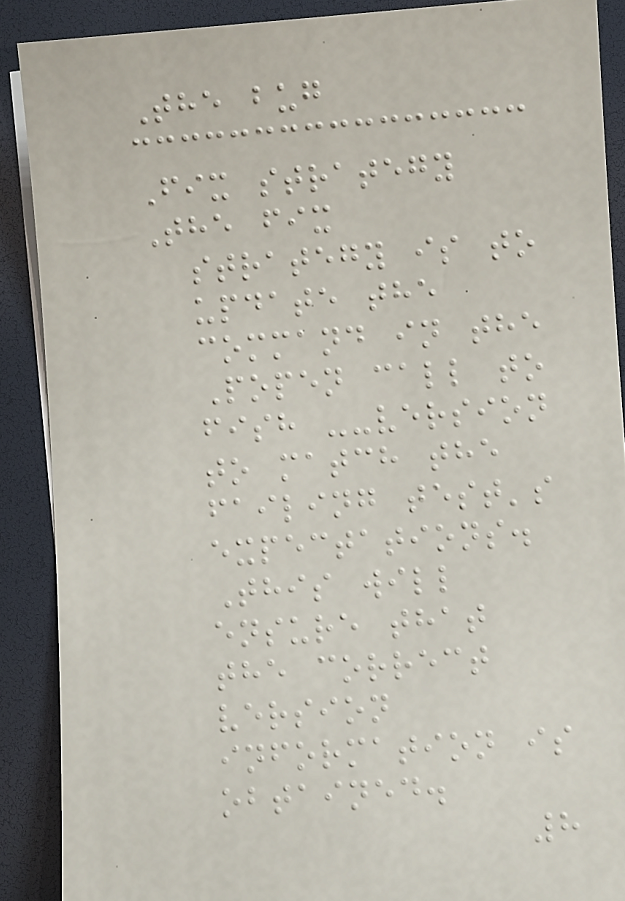The bug
Fix strategy
The fix
strategy is to
update the
command in the
Popen call to
fish --version
to match the
failing test's
expectations.
This will
ensure that
the correct
version
information is
obtained.
8
